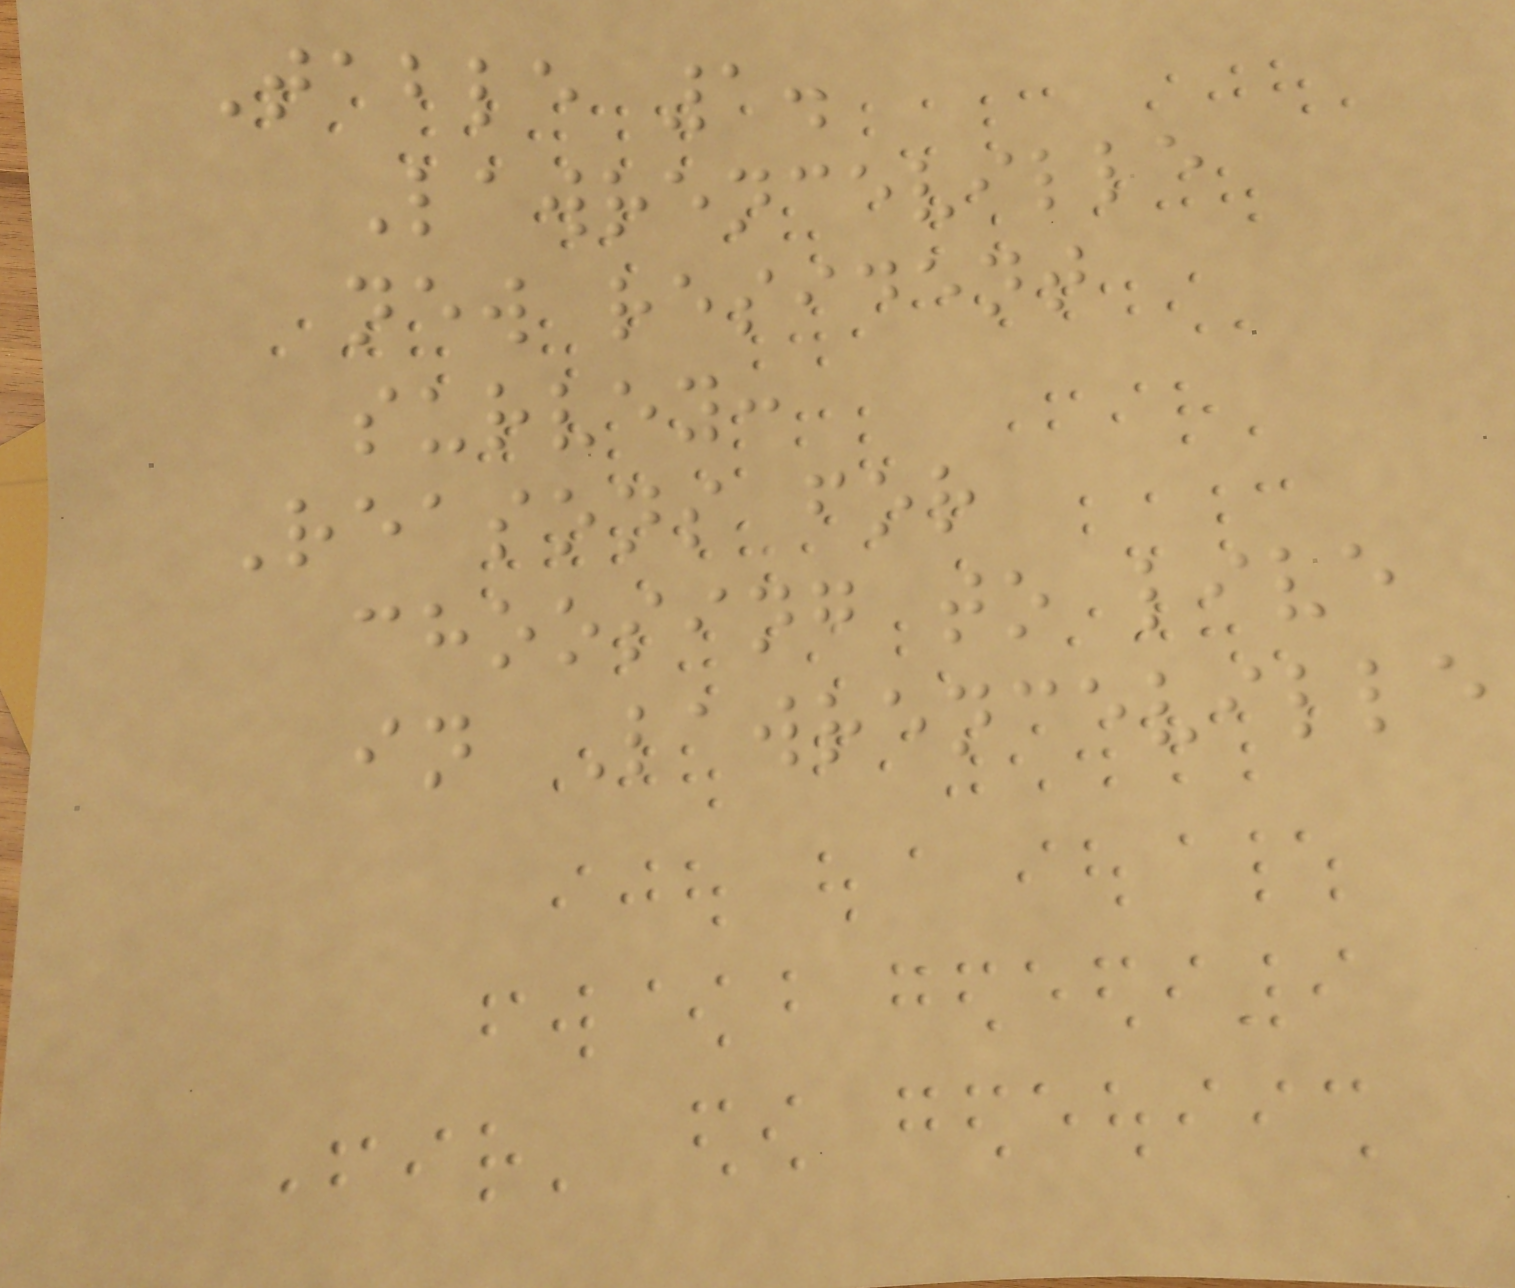Table 1.
Lawrenceville
new resident
survey:
Reasons for
choosing to live
in Lawrenceville
